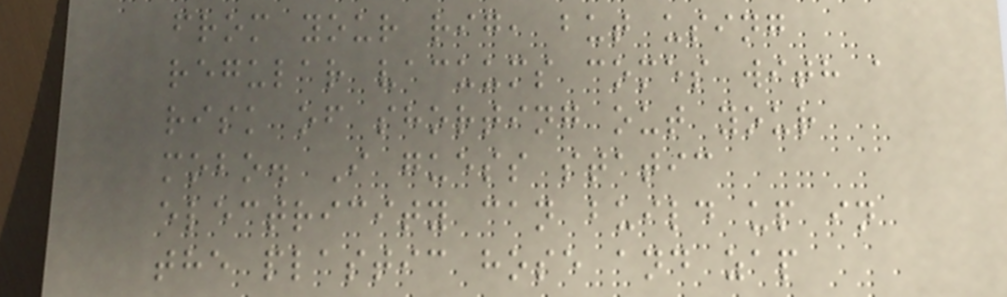from your rig, but using
regular vacuums comes with a
risk of shorting out your
mobo. I guess static
electricity can build up in
the plastic hose and zap
